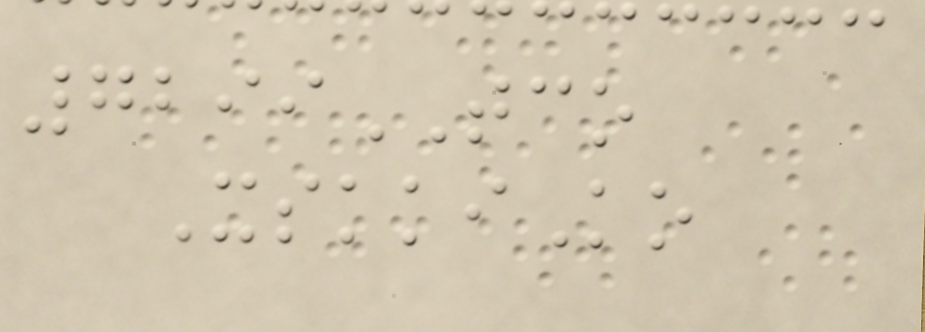7299TCO
XskkiKo
